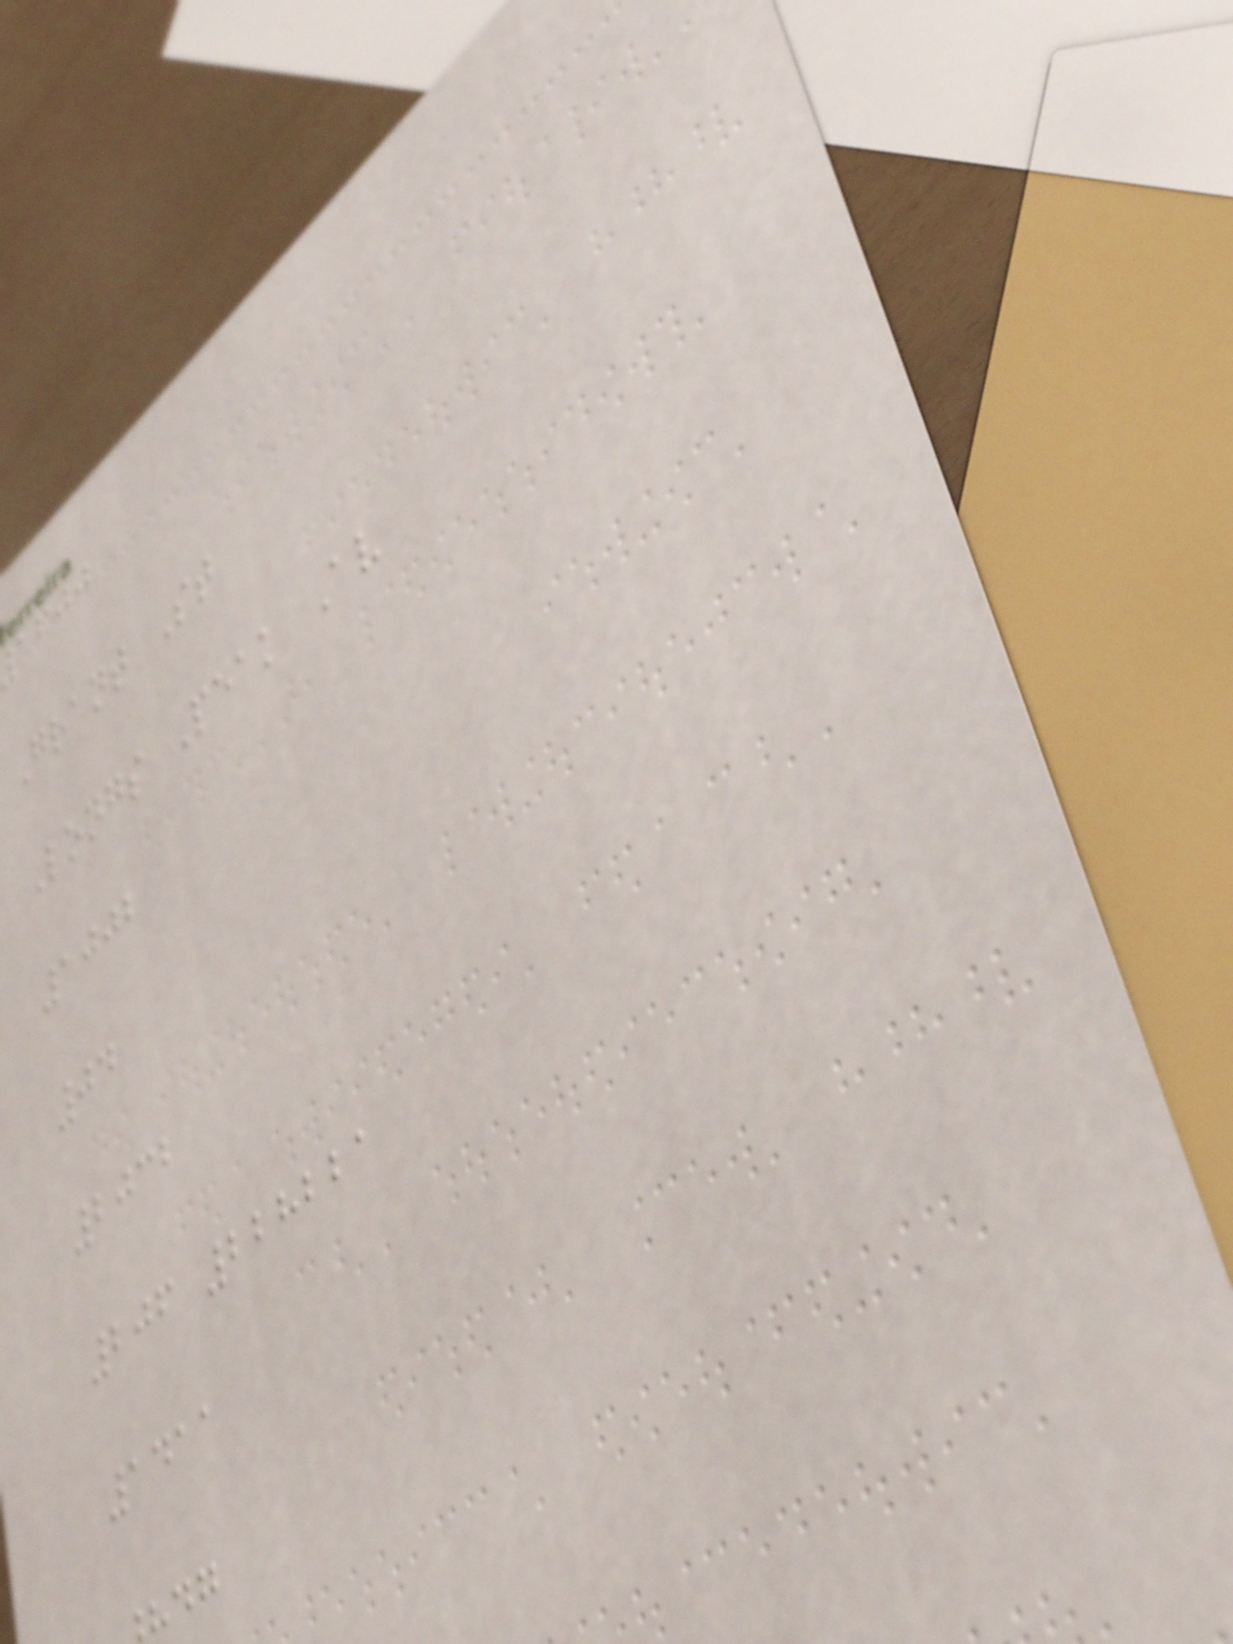afjj
Grant St
Longs Peak Av
1002
04
2032
206 228221
1411
